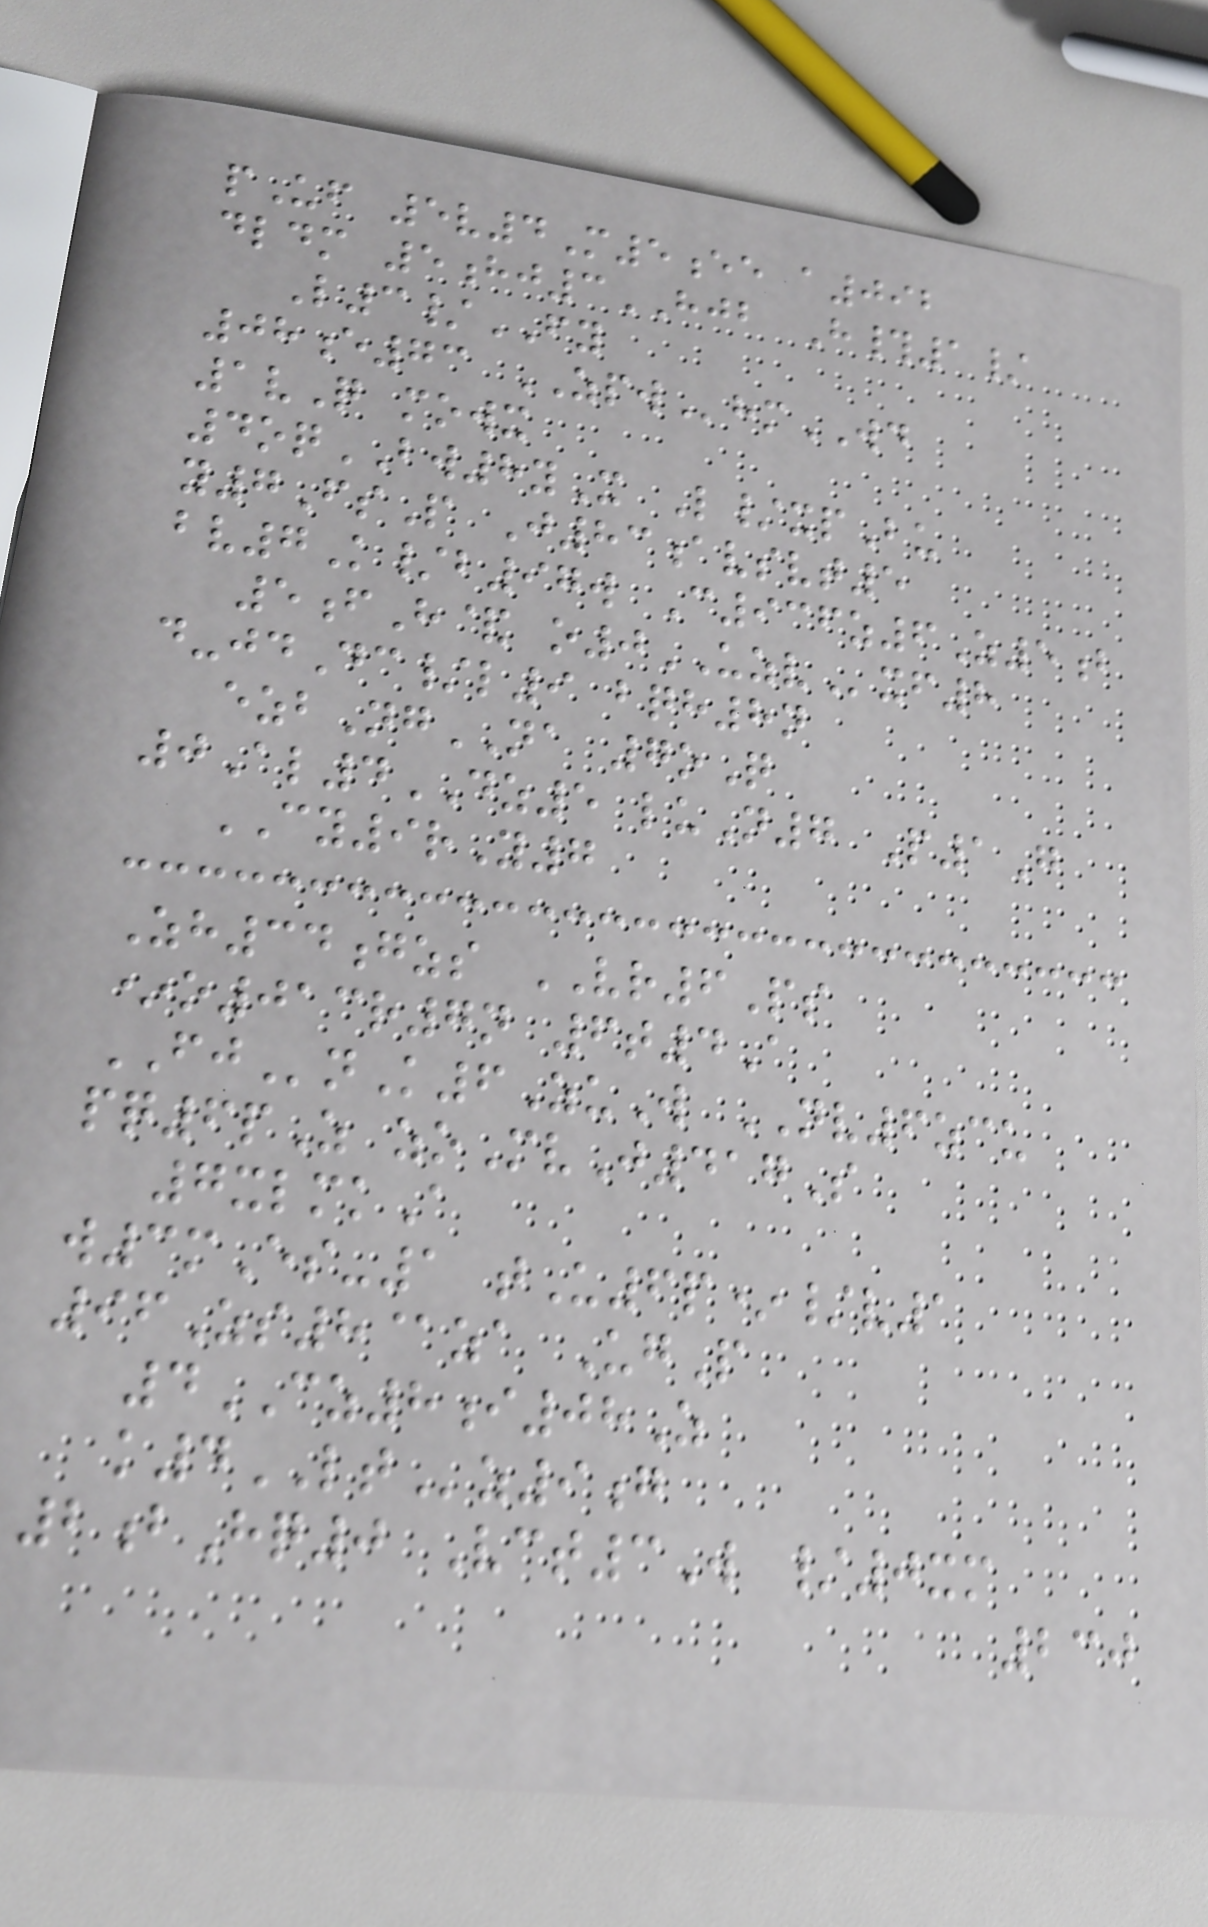pUf 5v4M5ee a092
dldm 5hj3HJB H#1/
L3/FY
08e73 ZPWhmWD
1vQ mowx
4oqBW8yX L/xpBu
y7FsP J83avsvt5
bv7K/b97w C936z6Z5b
5fH& o0UZVxf8
d-jdDc/l9 bqh8n
ezbNgNA 7oQ
0Al4DZ5 luN7 P1G
CY9rY7
Zh34gzs VR6Ps
*o013r7n 6t4A
FJnK6ZuW NV6zcu
pq6pZ zoMvJ417S
7xlmkA
w3mEs-1 tU6p*/v1
96Zs8@za UgP
4CZ8i08Z
k4LTz9g
2bHq0 Vct3W /0xm
230
